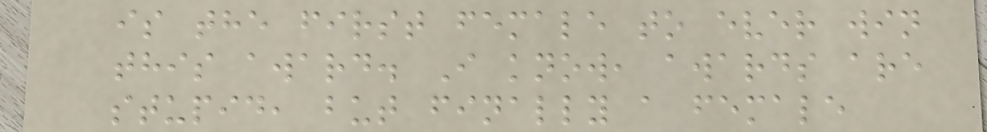is the first female to ever win
this award. I know, awards are
stupid, but finally a female
